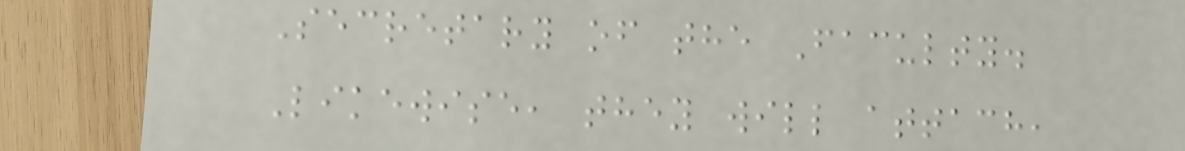Secretary of the Faculty.
Likewise, they will attach,
